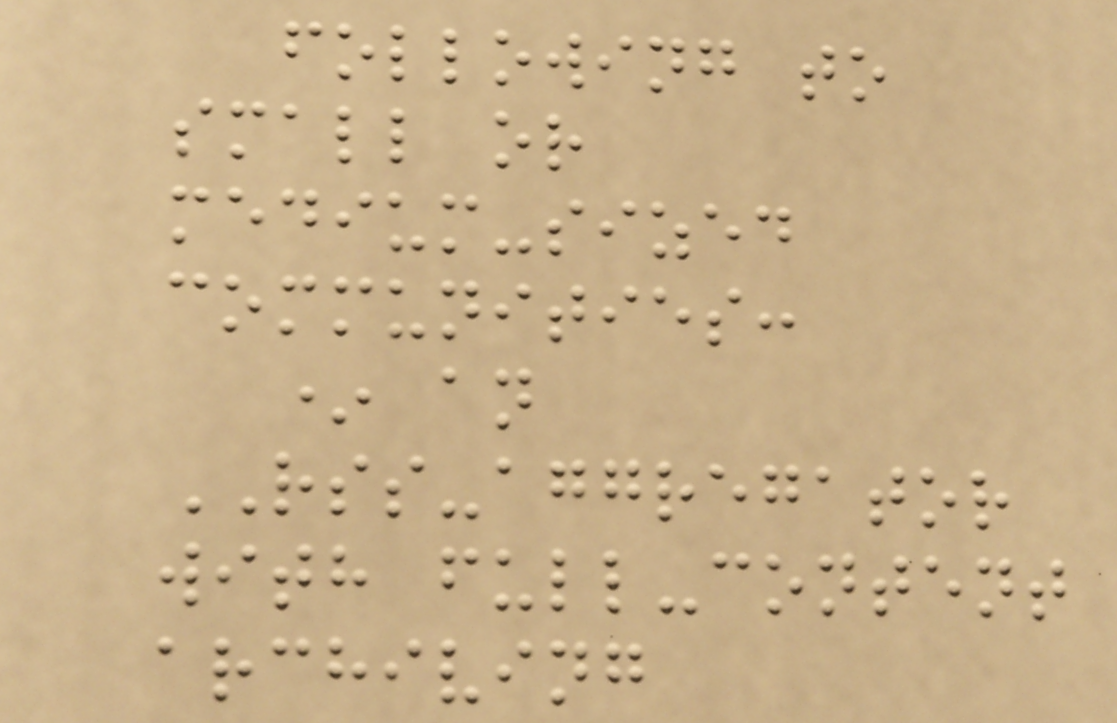following to
small or
medium-sized
communities:
* an
RSS-aggregator
with full-content
archiving
